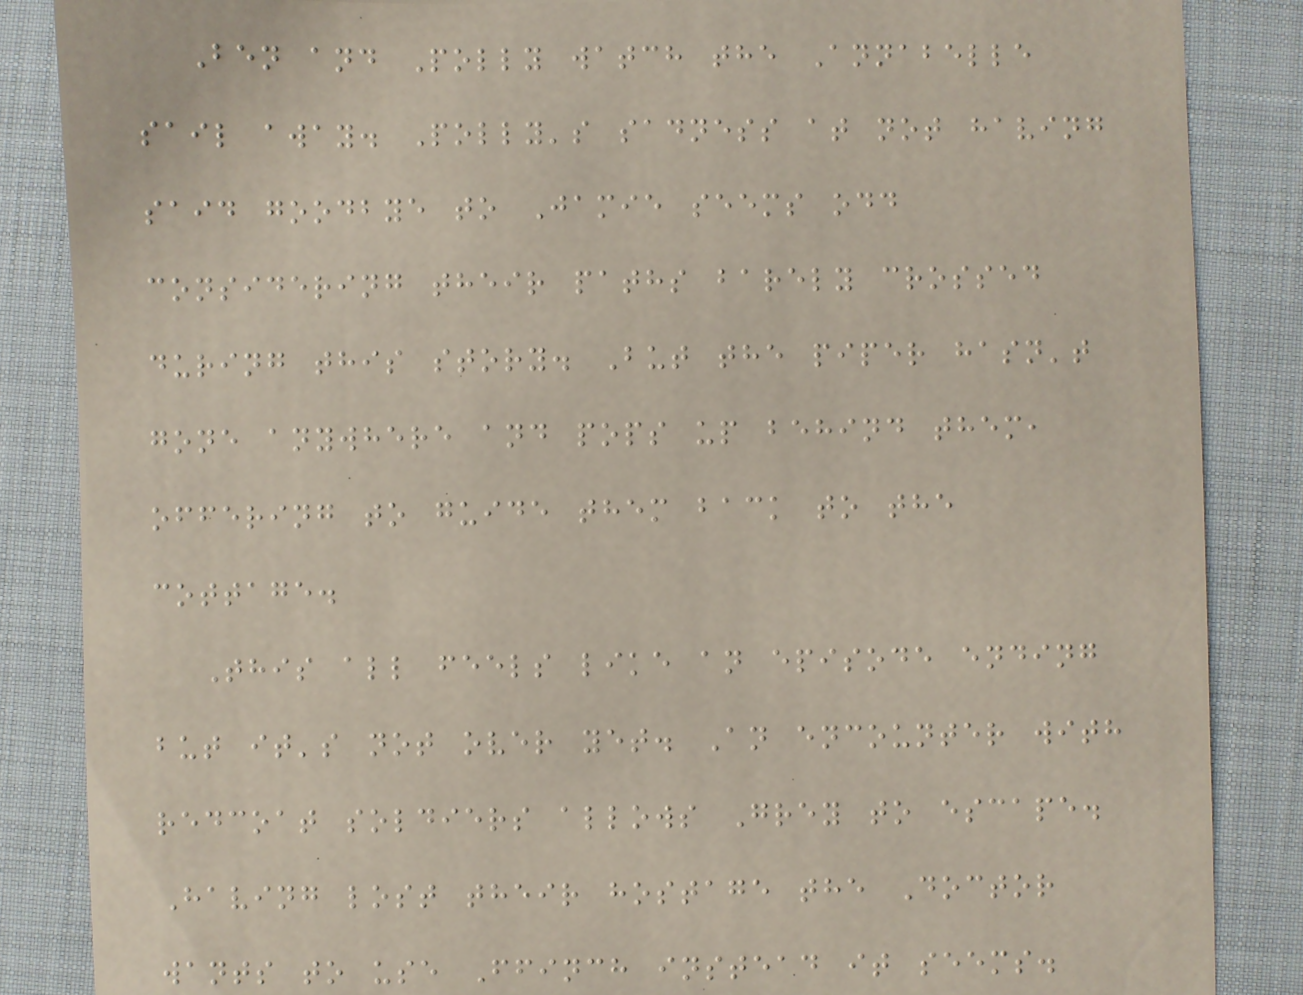Ben and Polly watch the Annabelle
sail away. Polly's sadness at not having
said goodbye to Jamie seems odd
considering their paths barely crossed
during this story. But the piper hasn't
gone anywhere and pops up behind them,
offering to guide them back to the
cottage.
This all feels like an episode ending
but it's not over yet. An encounter with
redcoat soldiers allows Grey to escape.
Having lost their hostage the Doctor
wants to use Ffinch instead it seems.
